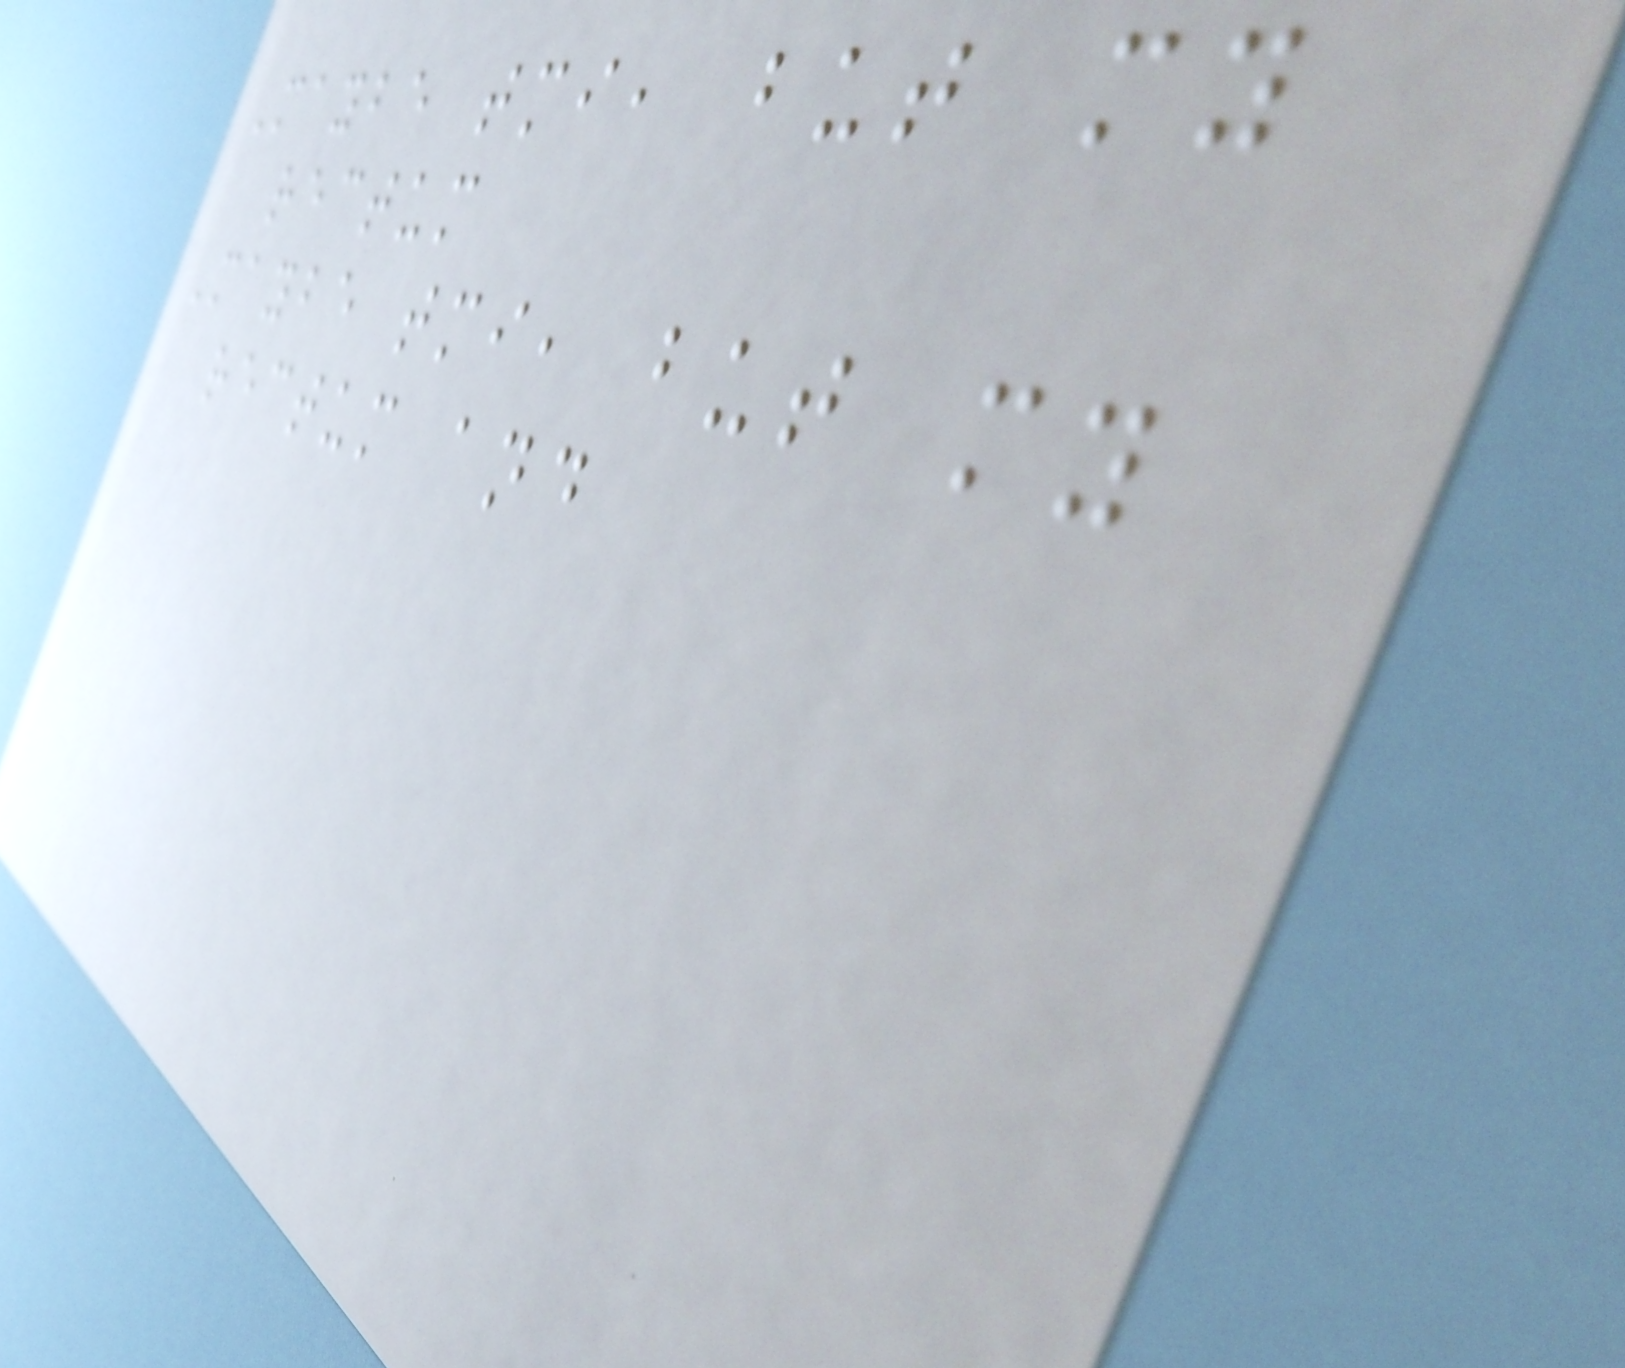Maybe tmi, but my
rectum
Maybe tmi, but my
rectum and
